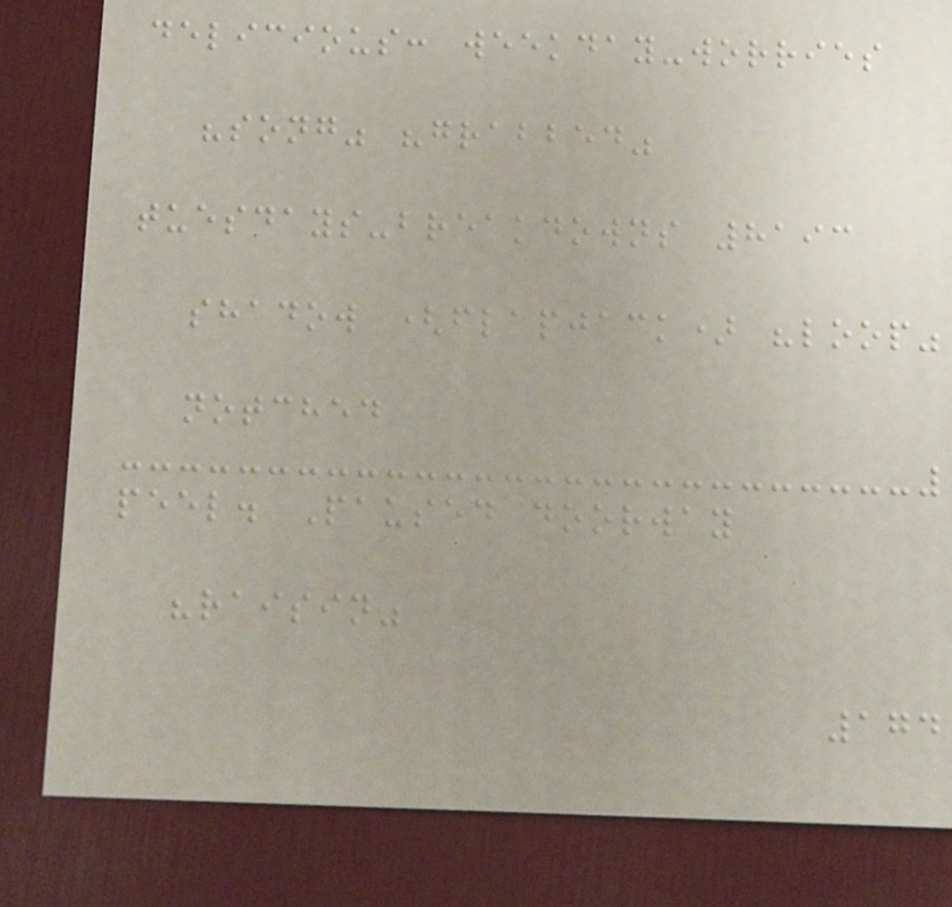delicious: weekday-worries
"song" "grabbed"
tuesdays-breakdowns 8193
shadow (flapjack) "loop"
notched
peel. Paused doorway
"raisin"
174
